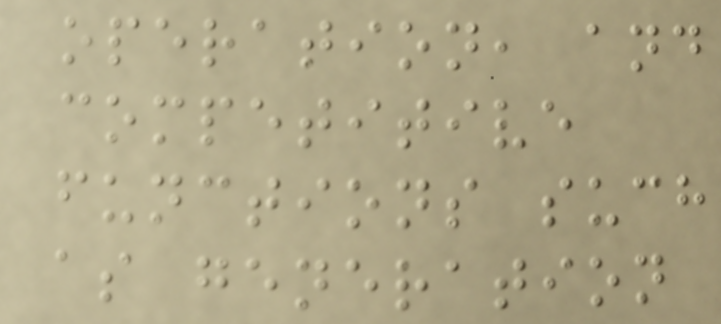operation, and
competitive
functions such
as generation
